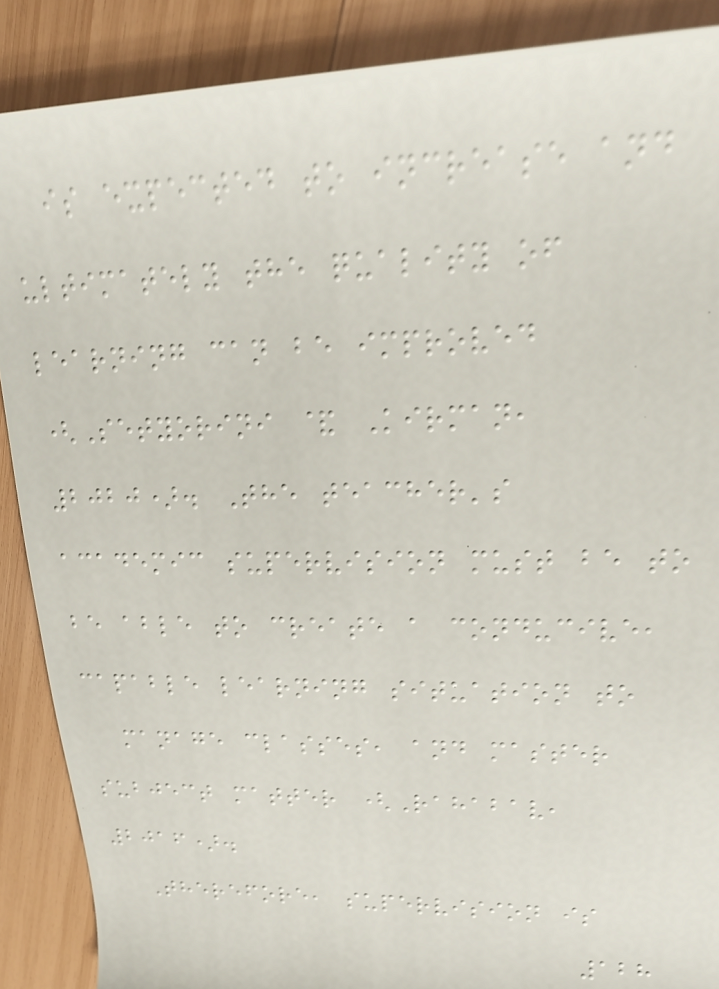is expected to increase and
ultimately the quality of
learning can be improved
(Setyorini & Kirman,
2020). The teacher's
academic supervision must be to
be able to create a conducive,
capable learning situation to
manage classes, and master
subject matter (Rahabav,
2016).
Therefore, supervision is
128
